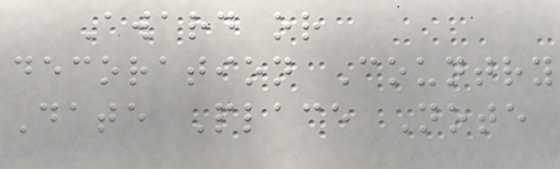Award or
decoration Country
Date Place Note
